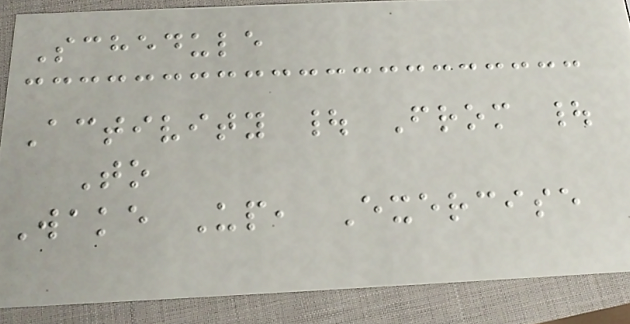Schedule
Activity | From |
To
Wake Up, Exercise
